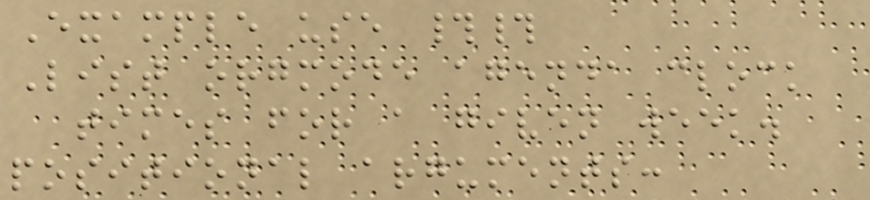Example use ##
List orgmode agenda clock
times for a given week.
positional arguments:
